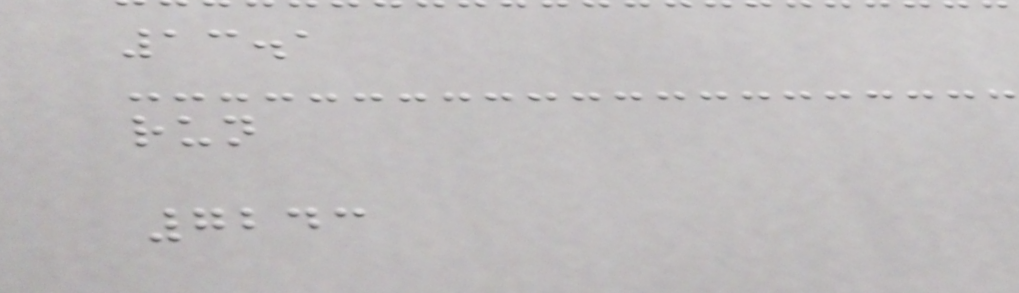13.1
run
7243
